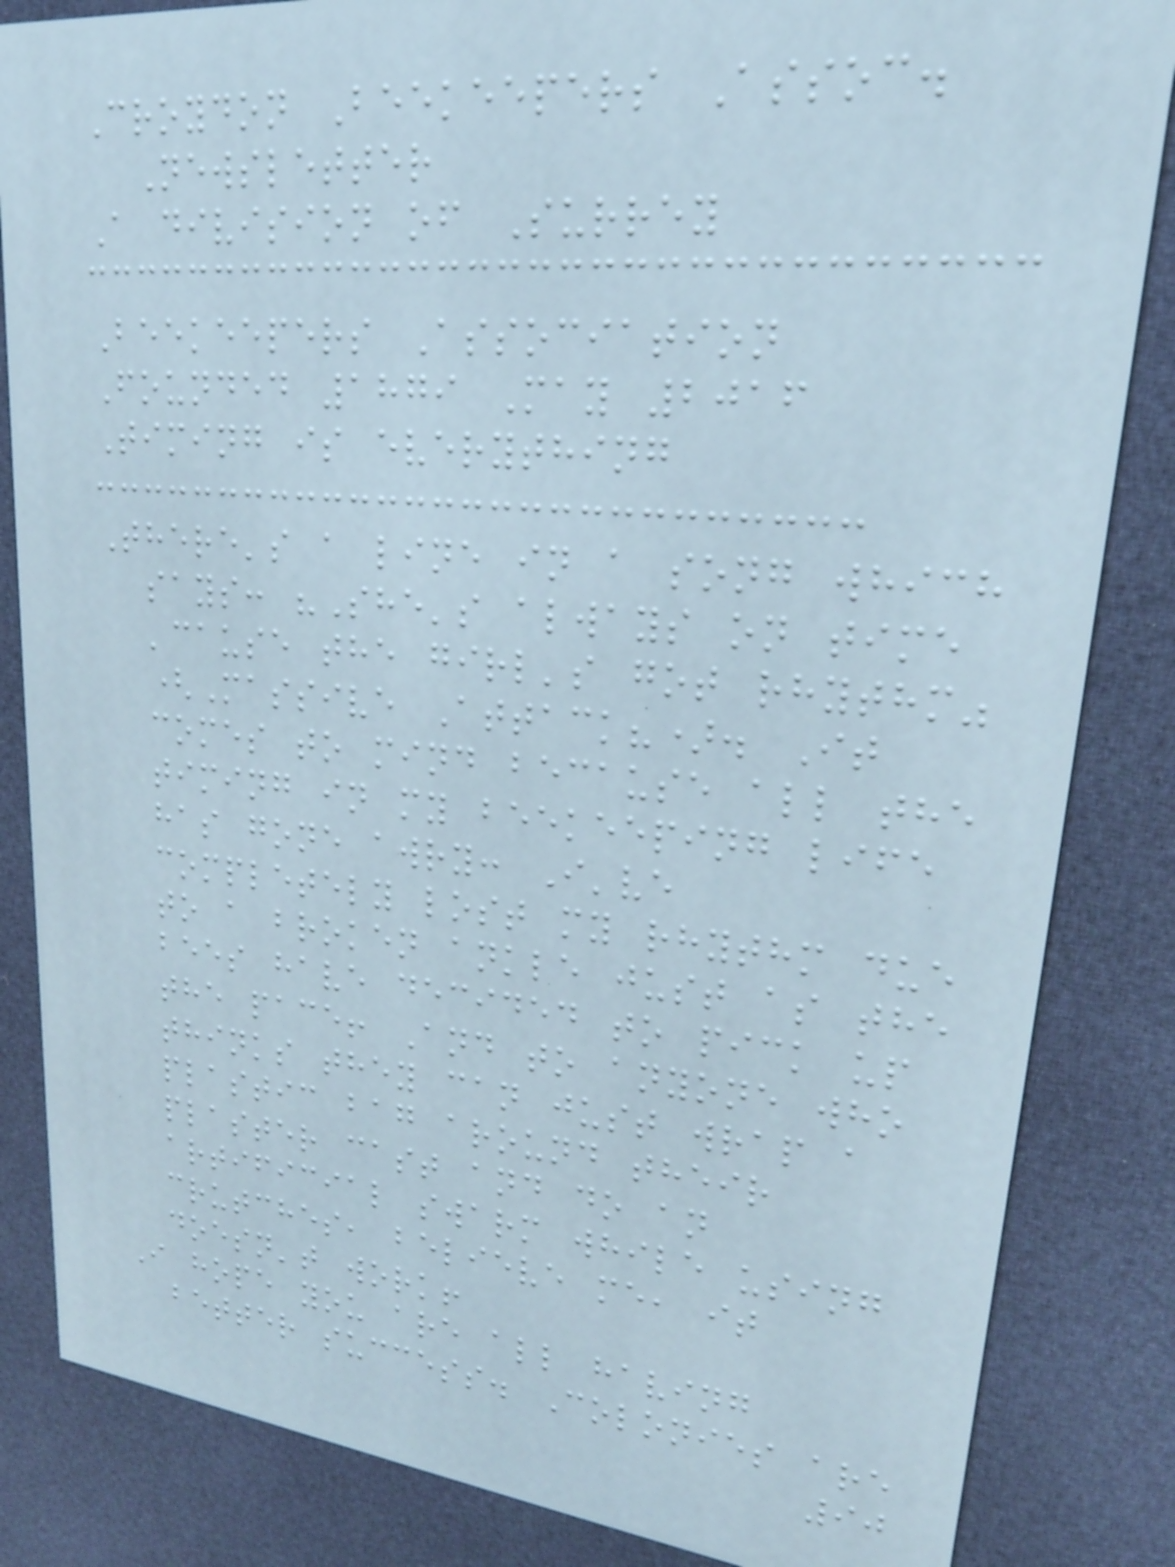Croydon Beekeepers Assoc.
Newsletter
A division of Surrey
Beekeepers Association
Founded 1879 May 2016
Timing is everything
There's a line in a song which
says: "She's always on time
'cause the girl's got rhythm"
(Massive Attack?). It
comes to mind because all the
timing in my beekeeping life
has gone awry: I've
completely lost my rhythm due
to a broken ankle just as the
bees have decided to pick up
the pace! And to anyone who
thinks they can just wrap a
plastic bag around their
plaster cast and do an
artificial swarm while using
crutches, believe me, it
doesn't work!
I hope you are all having
better success. Colonies are
90
